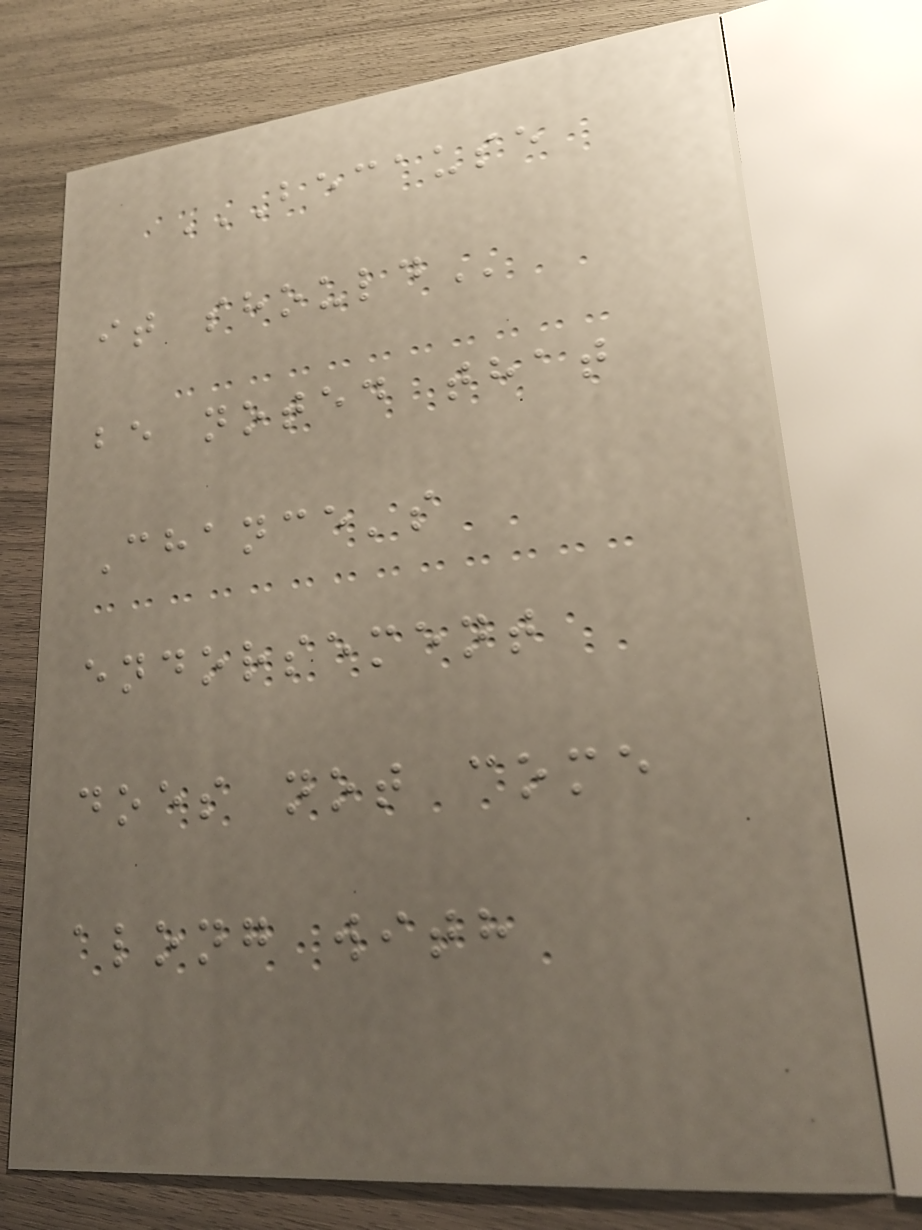BECAUSE
IT SHOULD
be noted that
Chance's
endorsement
does not come
along with
